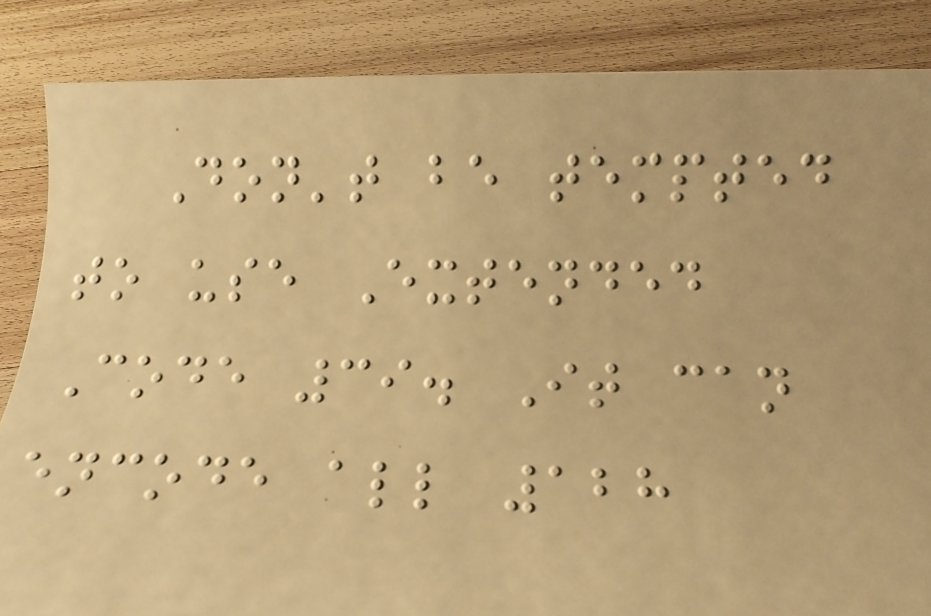Don't be tempted
to use Extended
Code 39. It can
encode all 128
